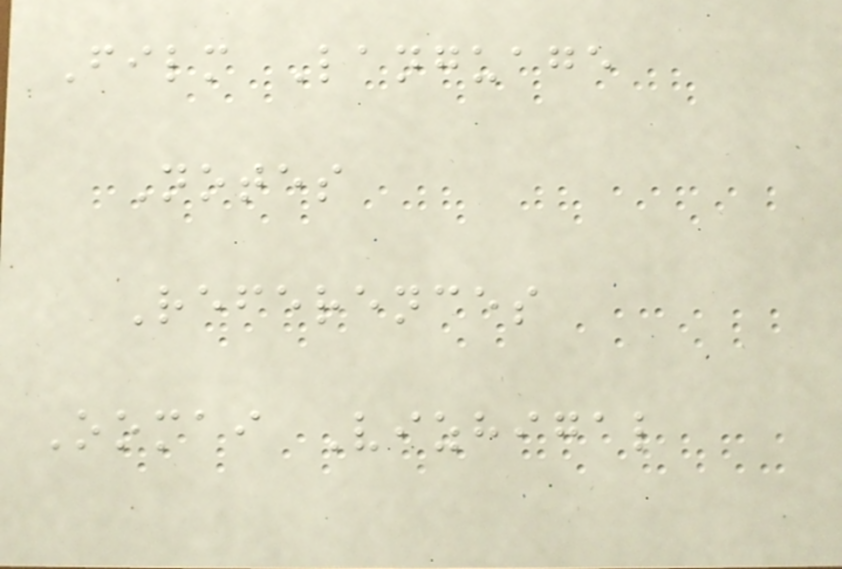Film Language
Notes
References
Oomai Vizhigal
